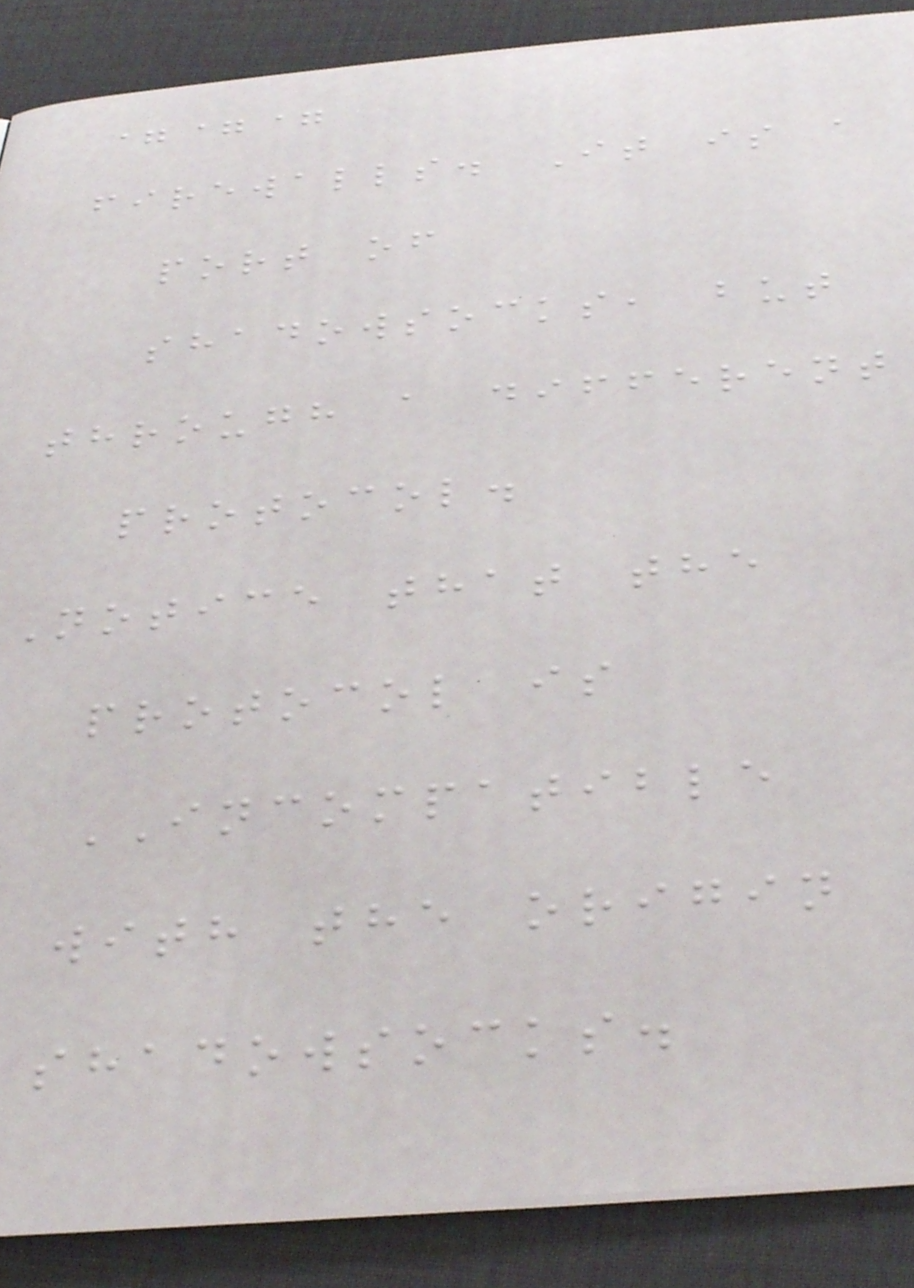===
firewalls. It is a
port of
shadowsocks, but
through a different
protocol.
Notice that the
protocol is
INCOMPATIBLE
with the origin
shadowsocks.
